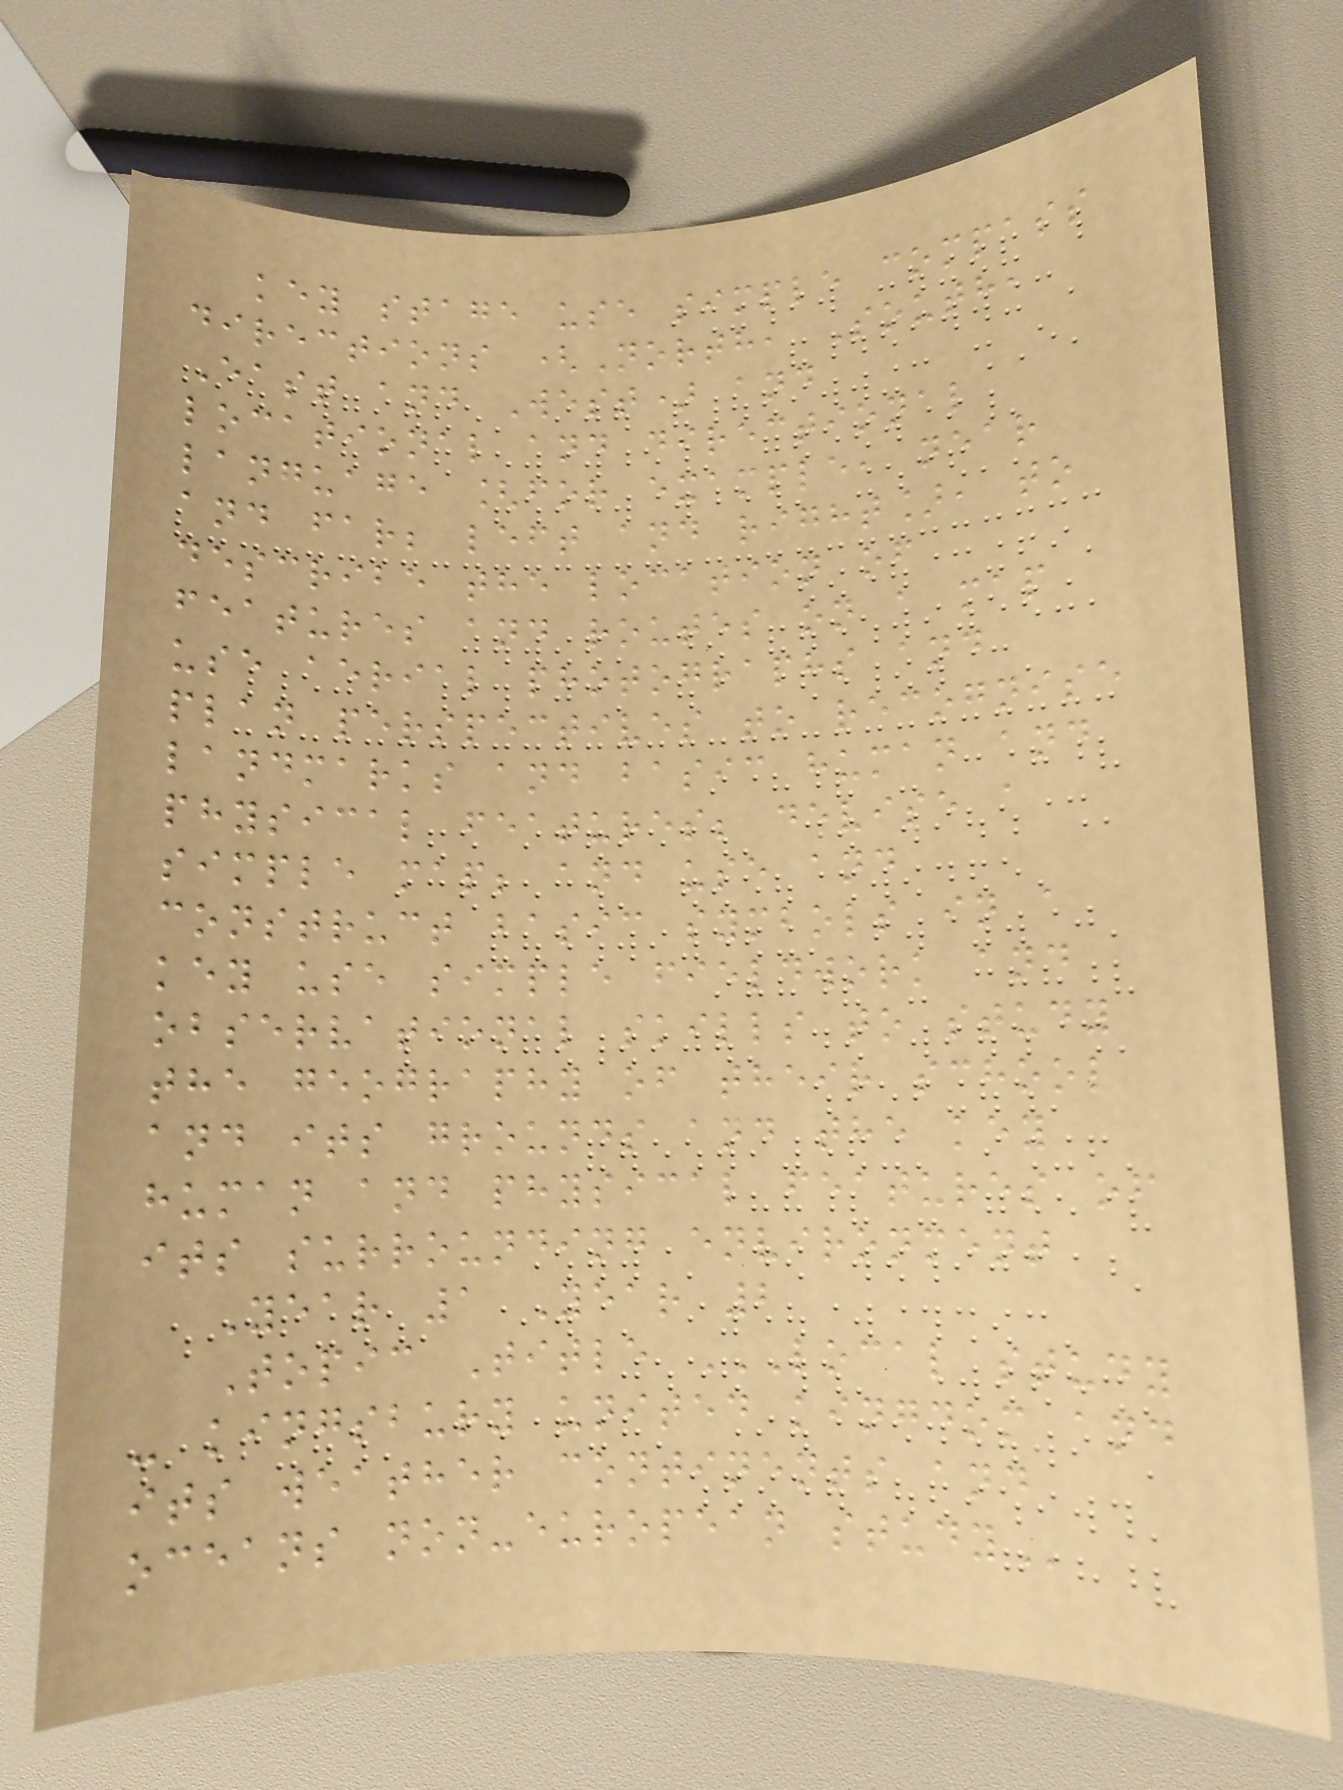key stage use simple compass
directions (North, South,
East and West) and
locational and directional
language [for example, near
and far; left and right], to
describe the location of
features and routes on a map
use aerial photographs and
plan perspectives to recognise
landmarks and basic human and
physical features; devise a
simple map; and use and
construct basic symbols in a
key use simple fieldwork and
observational skills to study
the geography of their school
and its grounds and the key
human and physical features of
its surrounding environment
Year 1 Year 2
Topic Title LOCAL STUDY
- KINGSBURY UNITED KINGDOM AND
ITS WEATHER CONTINENTS AND
OCEANS NON-EUROPEAN STUDY
